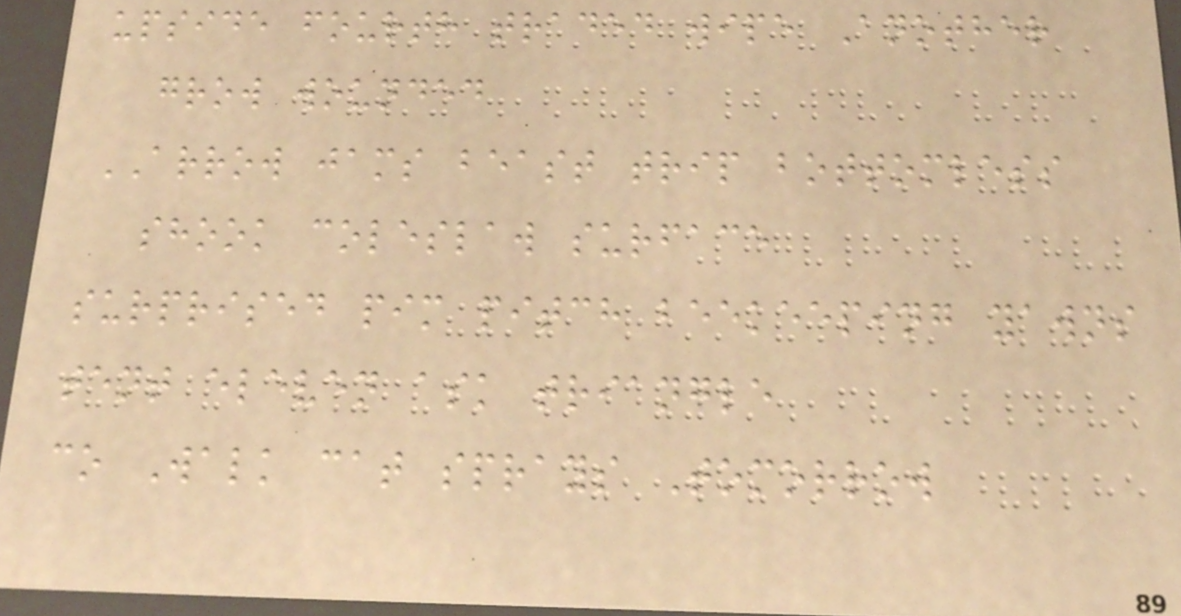upside fourth traded wipe Another
grow wounded
ARROW jams beast trip bottomless
shook coleslaw surface
surprised pim pitch beekeeping yawns
tent eleven ask triangle
co Walk cat sprays Tomorrow
